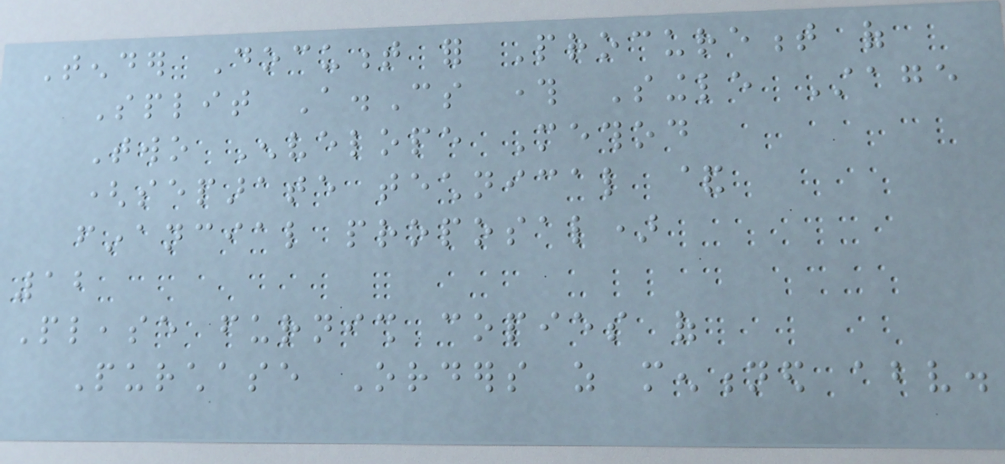Tender Document for Procurement of
Split A.Cs through Single Stage
Two Envelope Method
(separate technical &
financial proposal)
12
Please furnish copies of
Purchase Orders as mentioned above.
